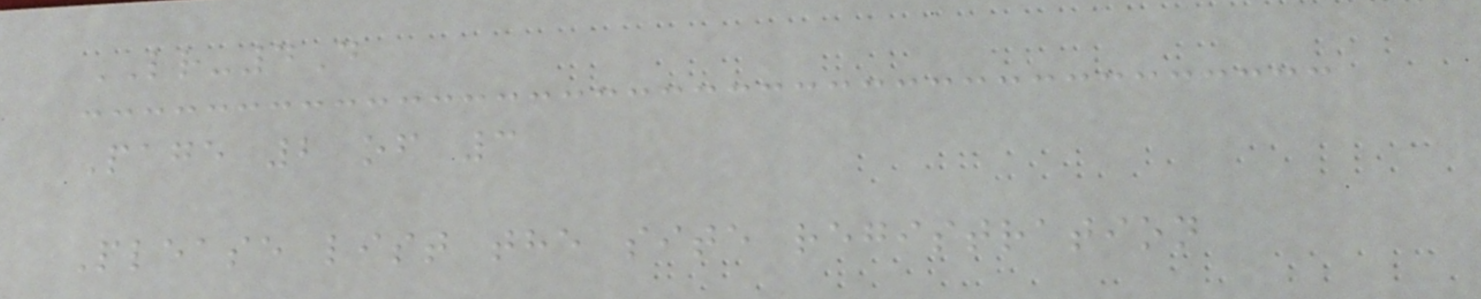LR-4D
Page 2 of 3
Please list the site registration
